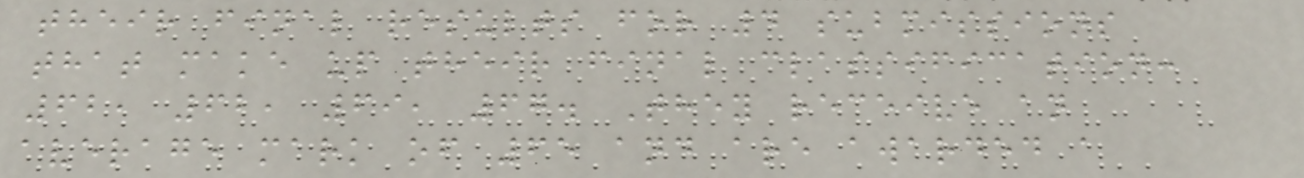their final results for 4 submissions
that make up their final classification:
62, 62, 69, 67. They receive an
average mark of 65 and are awarded a
